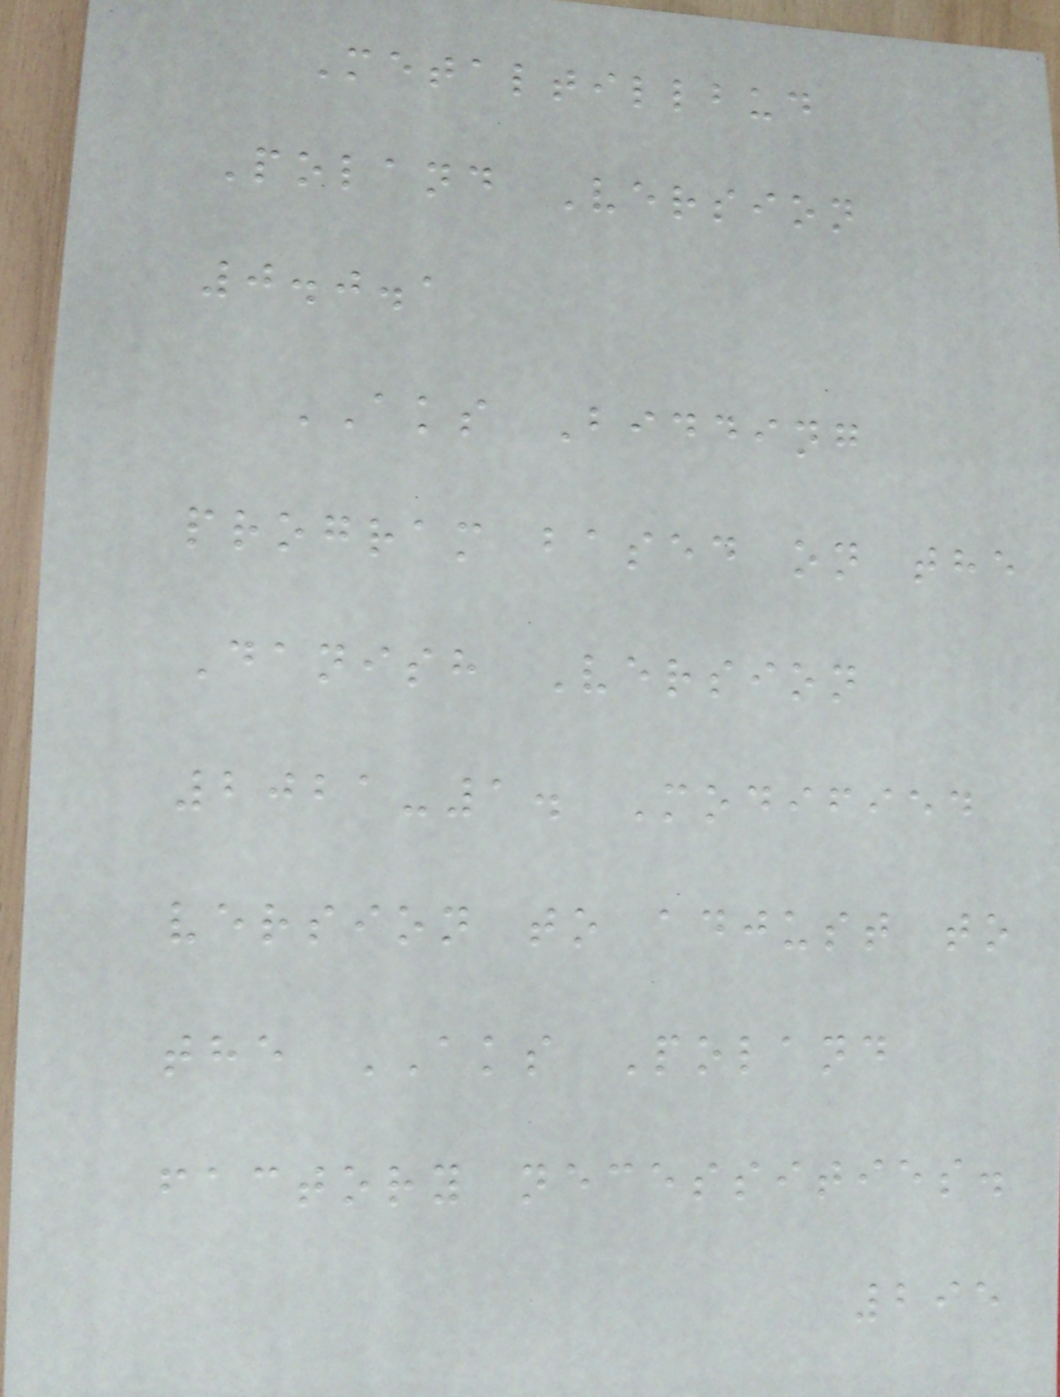Metaltillbud
Poland Version
0.0.1
AKS Bidding
program based on the
Danish Version
2021-1. Modified
version to adjust to
the AKS Poland
factory necessities.
295
